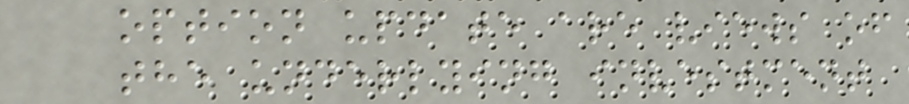option update are views of
the underlying investment
